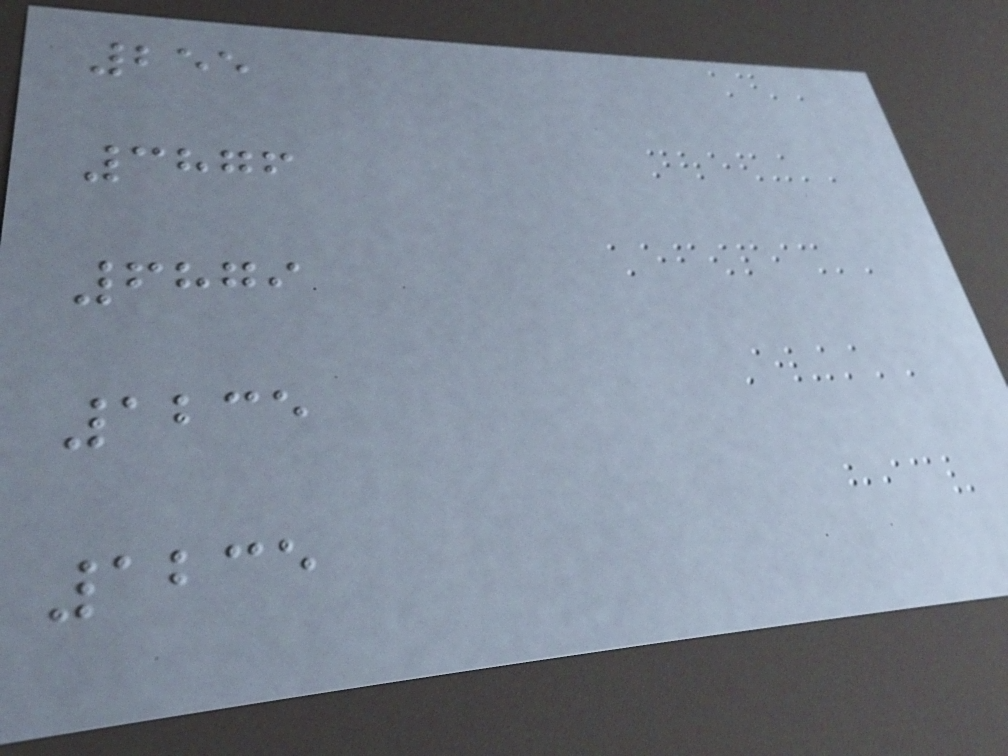255
3876
6879
1235
1235
